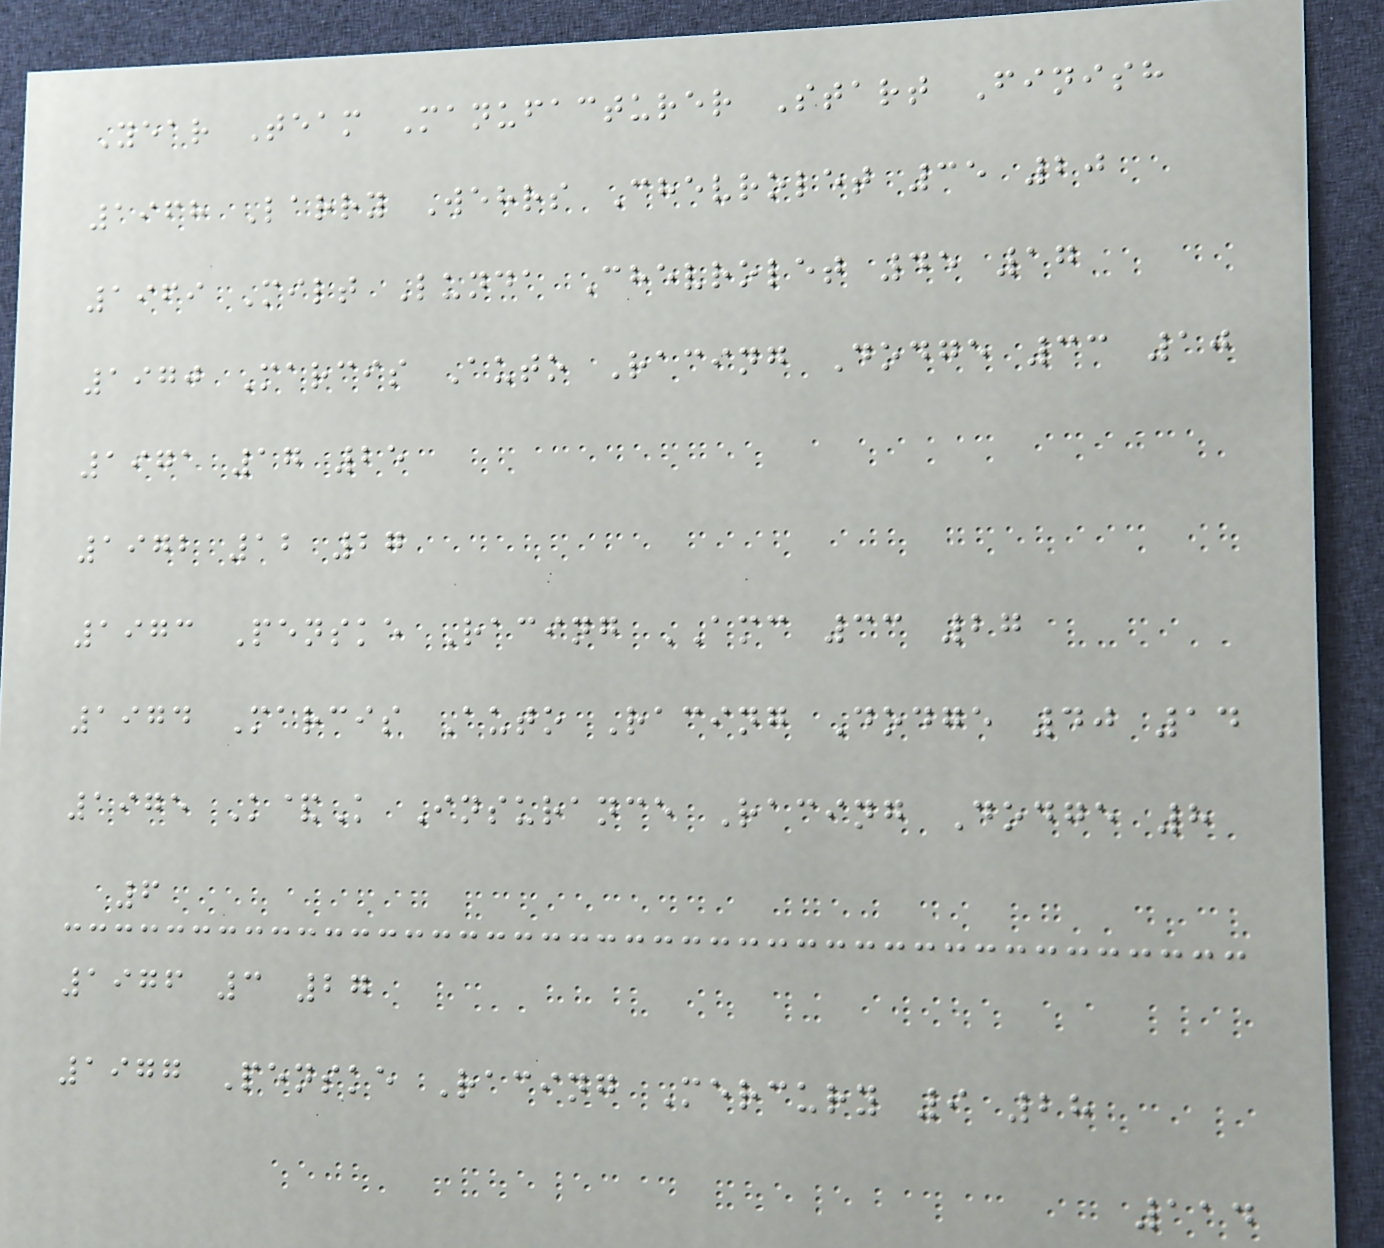Year Team Manufacturer Start Finish
1968 Larry Wehrs Chevrolet 35 20
1969 Milt Lunda Chevrolet 45 17
1970 Marcis Auto Racing Dodge 33 10
1971 17 25
1972 12 27
1973 Penske Racing AMC 33 27
1974 Marcis Auto Racing Dodge 40 14
1975 K&K Insurance Racing Dodge 8
6
1976 3 27
1977 Penske Racing Mercury 9 28
114
